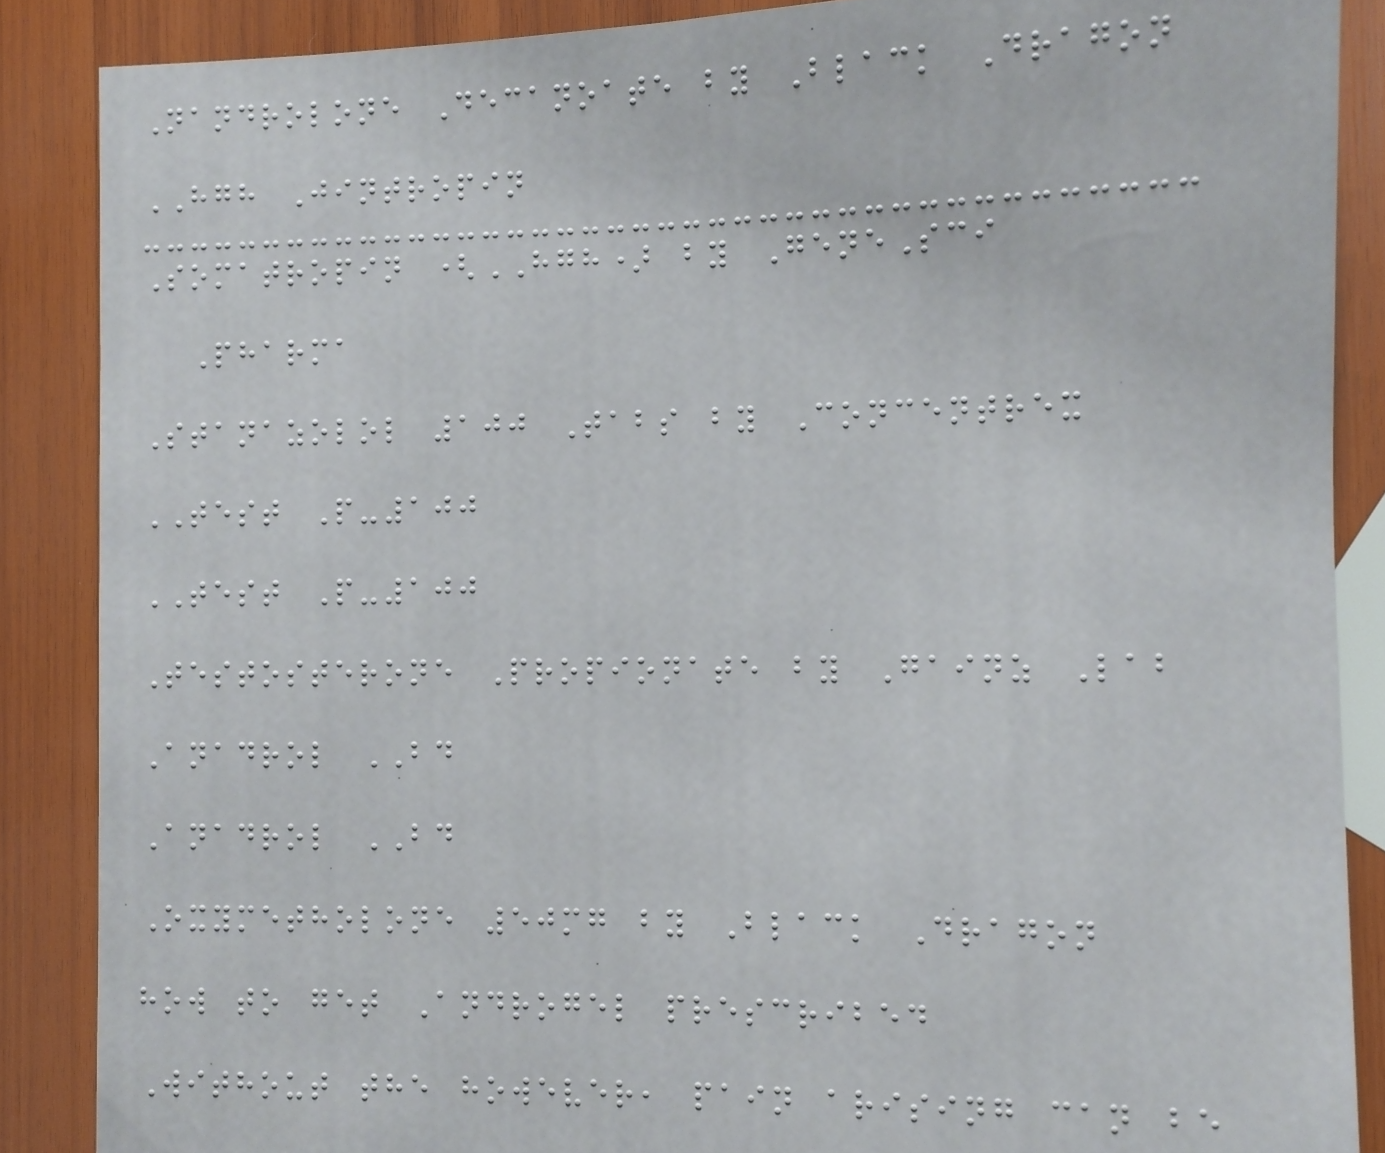Nandrolone Decanoate by Black Dragon
HGH Jintropin
Somatropin (HGH) by GeneSci
Pharma
Stanazolol 100 Tabs by Concentrex
TEST P-100
TEST P-100
Testosterone Propionate by Gainz Lab
Anadrol BD
Anadrol BD
Oxymetholone 50mg by Black Dragon
how to get Androgel prescribed
Without the however, pain arising can be
